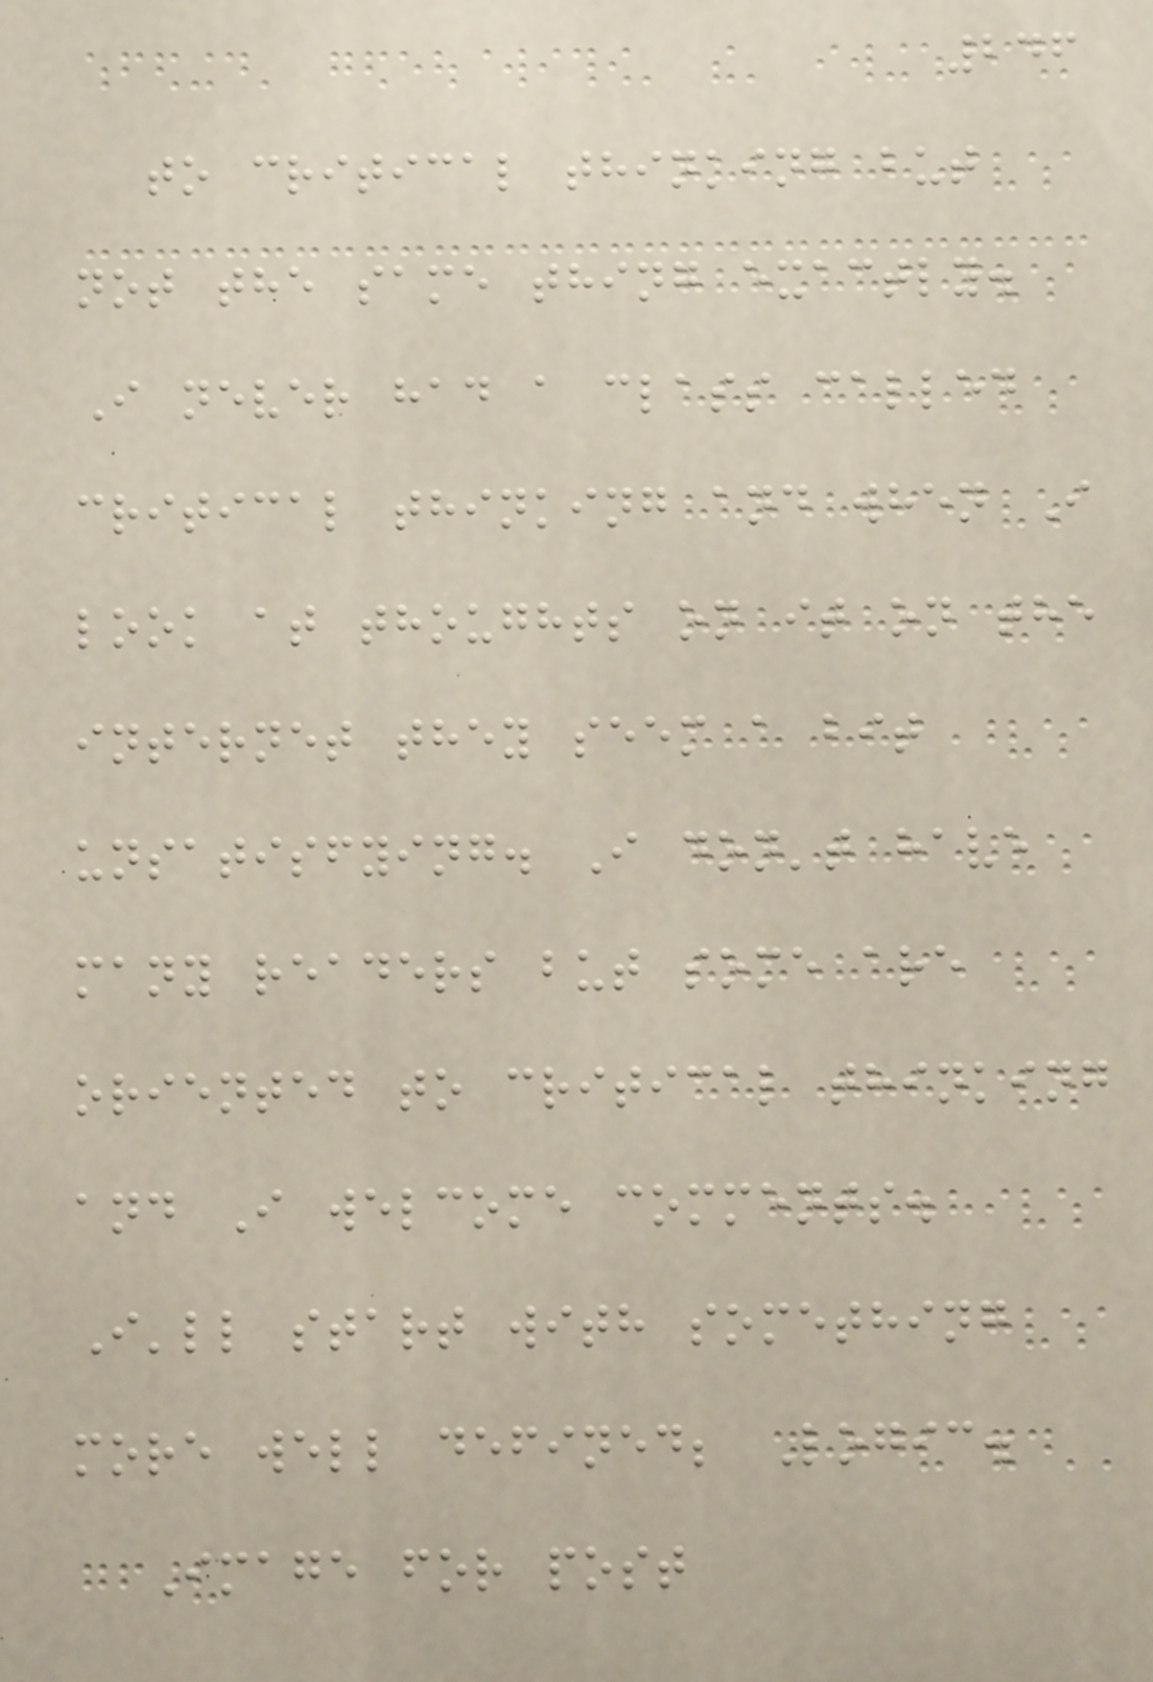246
to critical thinking but
not the same thing exactly.
I never had a class called
critical thinking and when I
look at thoughts on it on the
internet they seem a bit
unsatisfying. I don't have
many readers but some are
oriented to critical thinking
and I welcome comments.
I'll start with something
more well defined; Logic.
Image for post
